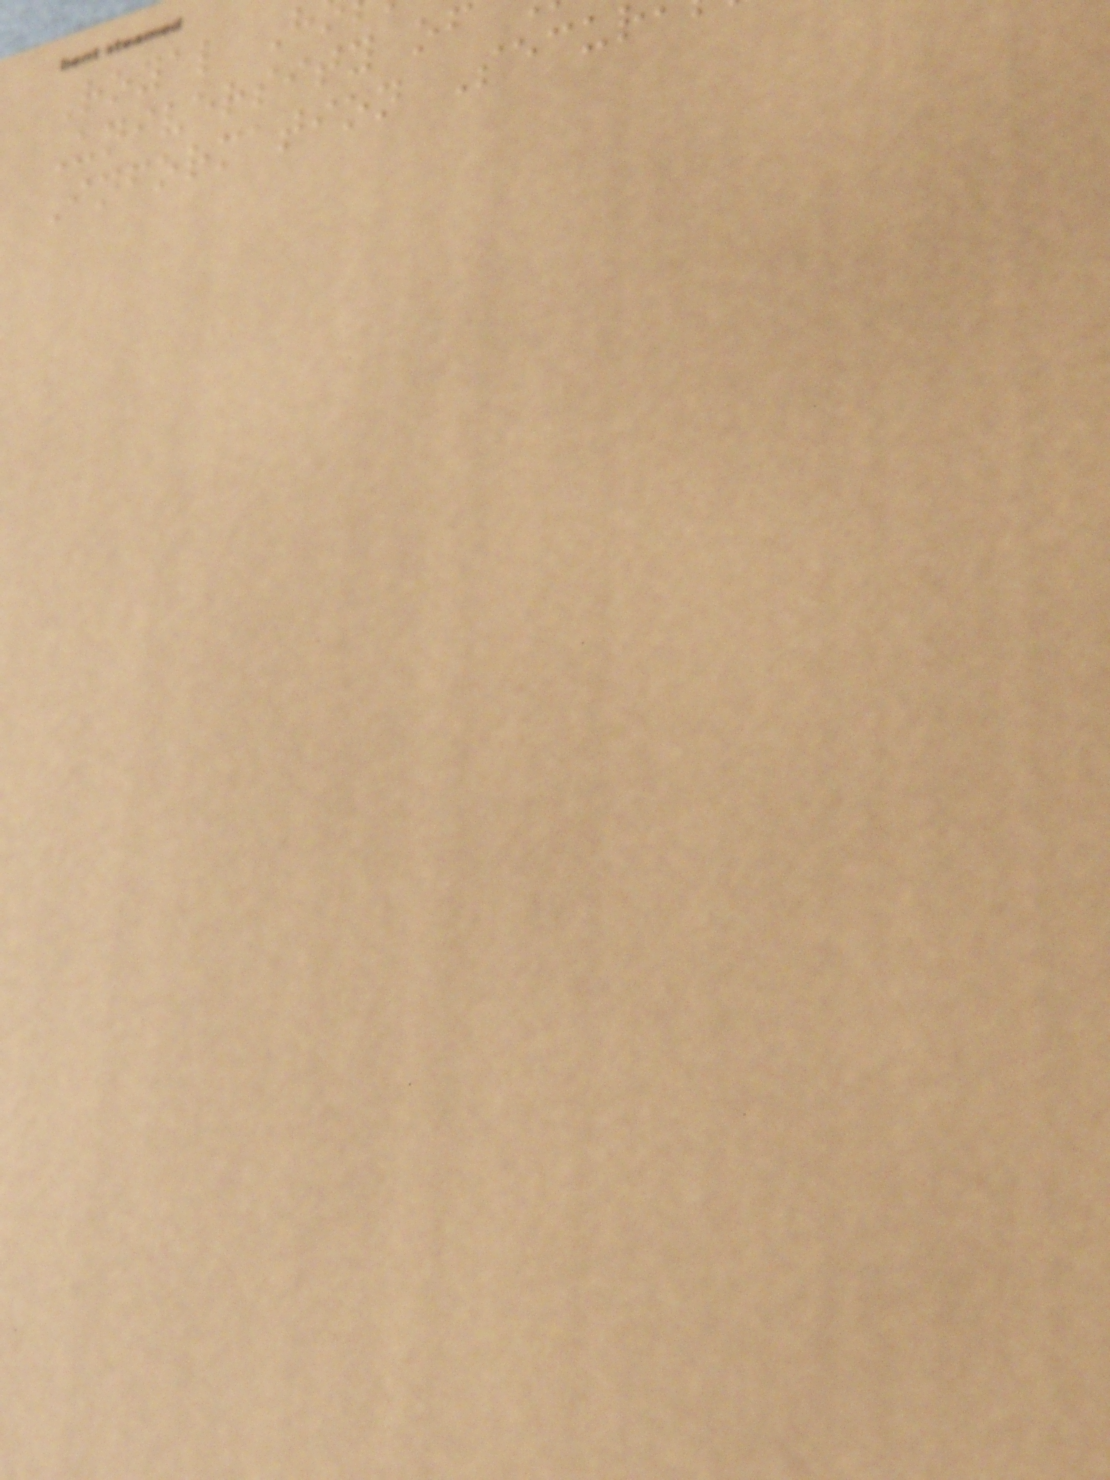Royal H
University of
Information Secu
